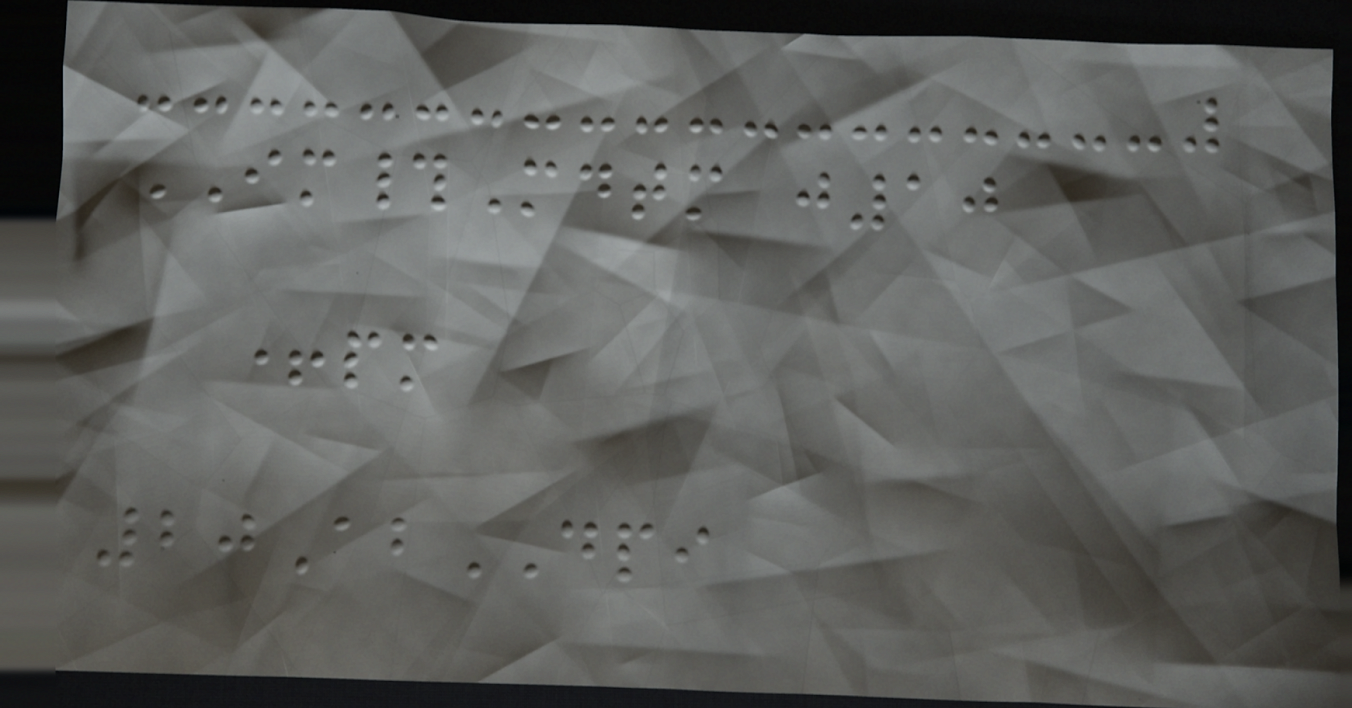IM#Mdtm j10
+pm
20AbDPI
